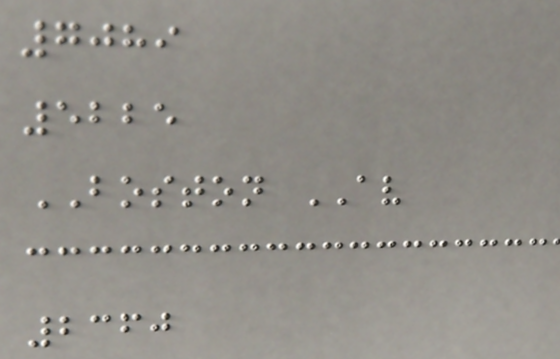7089
5225
BOSTON AV
2360
